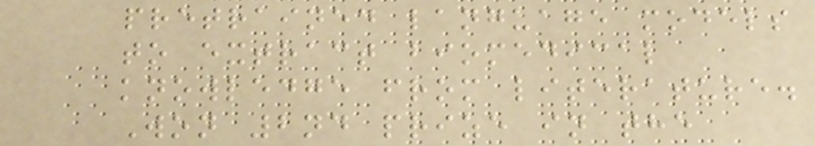pretrained language models
to extract biomedical
knowledge from literature.
Won 2nd prize in the
